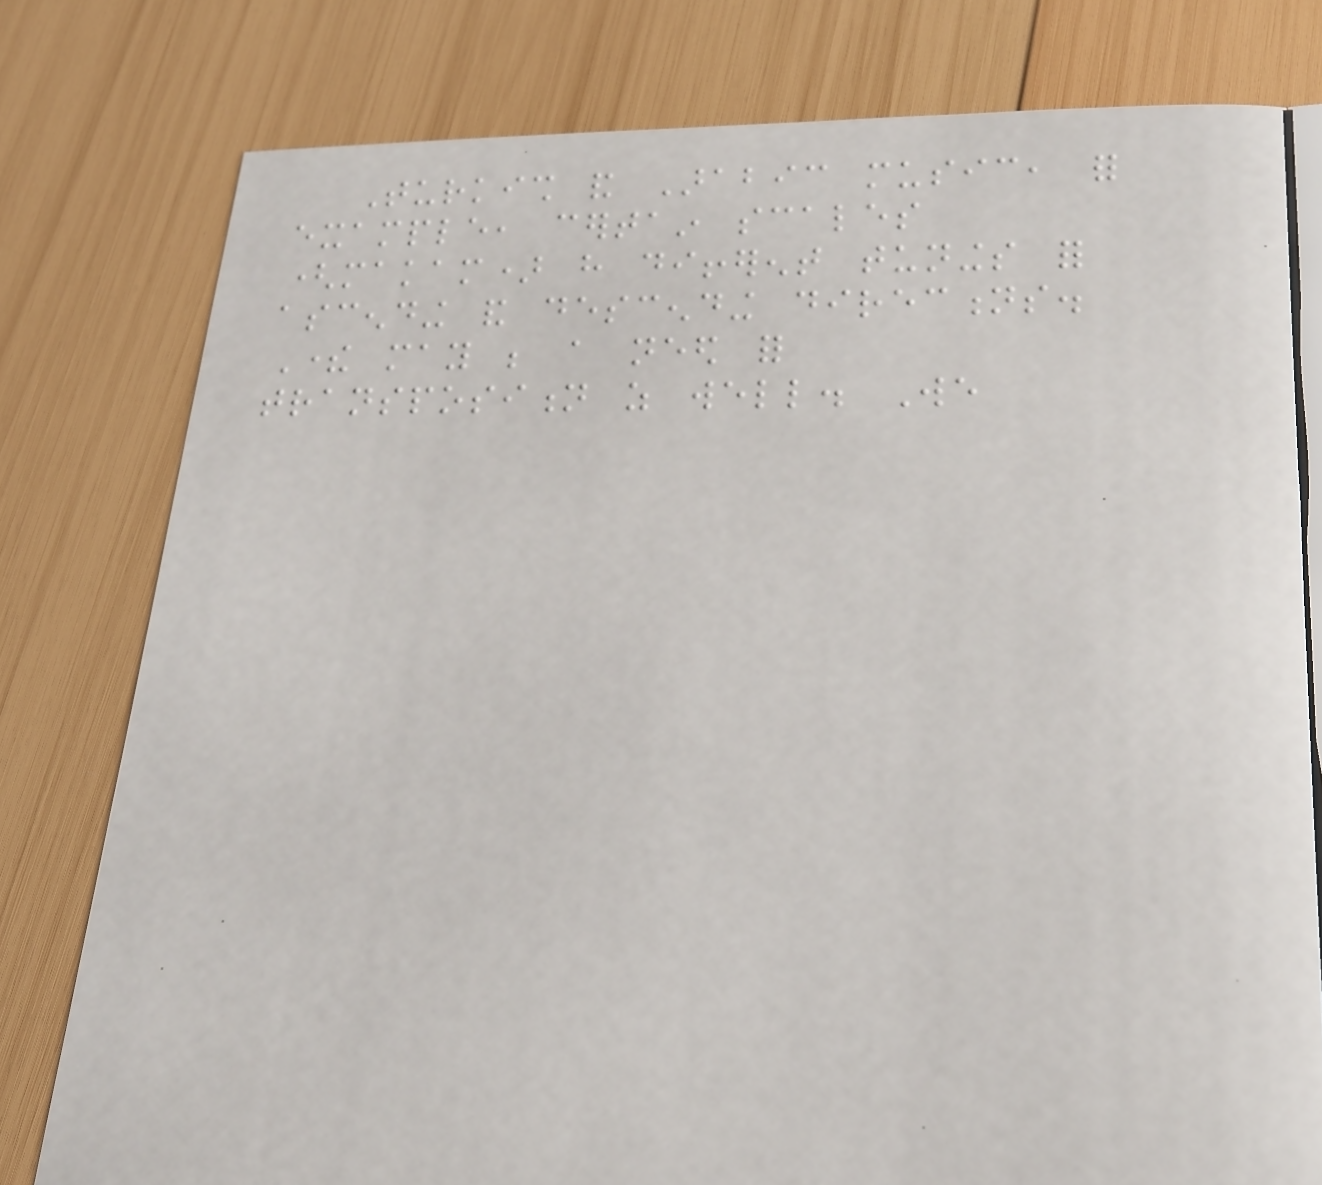Turkish and Arabic music, for
example, certain scales
(makam) have different tunings for
ascending and descending directions.
There may be a need for
transposition as well. We
